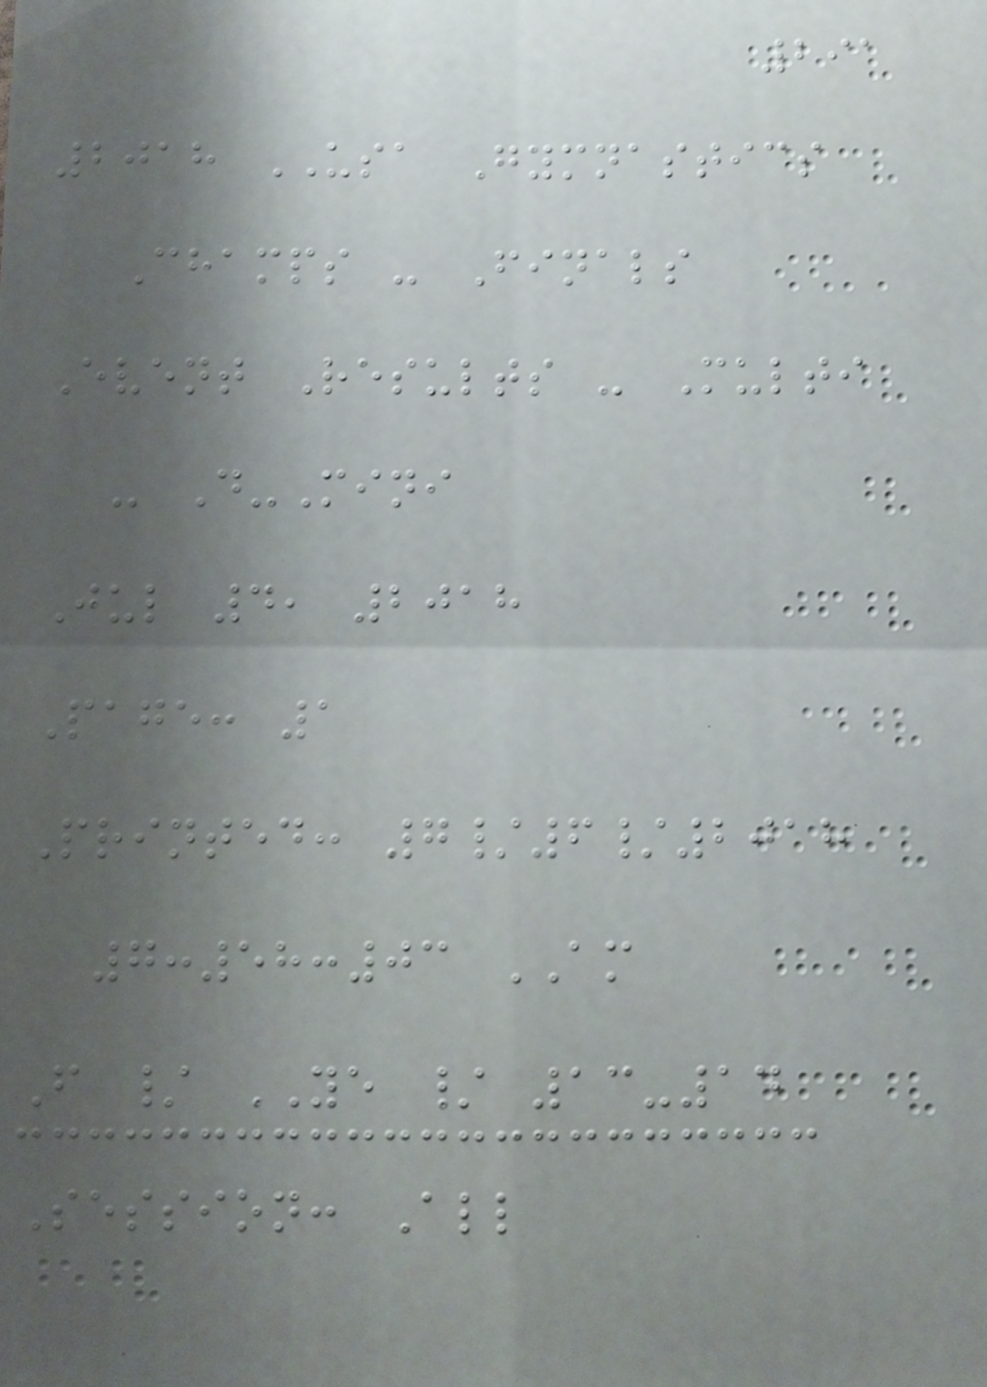291
2018 USA Gymnastics
Champs - Finals
Event Results - Multi
- D-Mini
Jul 4, 2018
Page: 1
Printed: 7/6/2018
7:58:03 AM
F / YE / 13-14
Session: All
